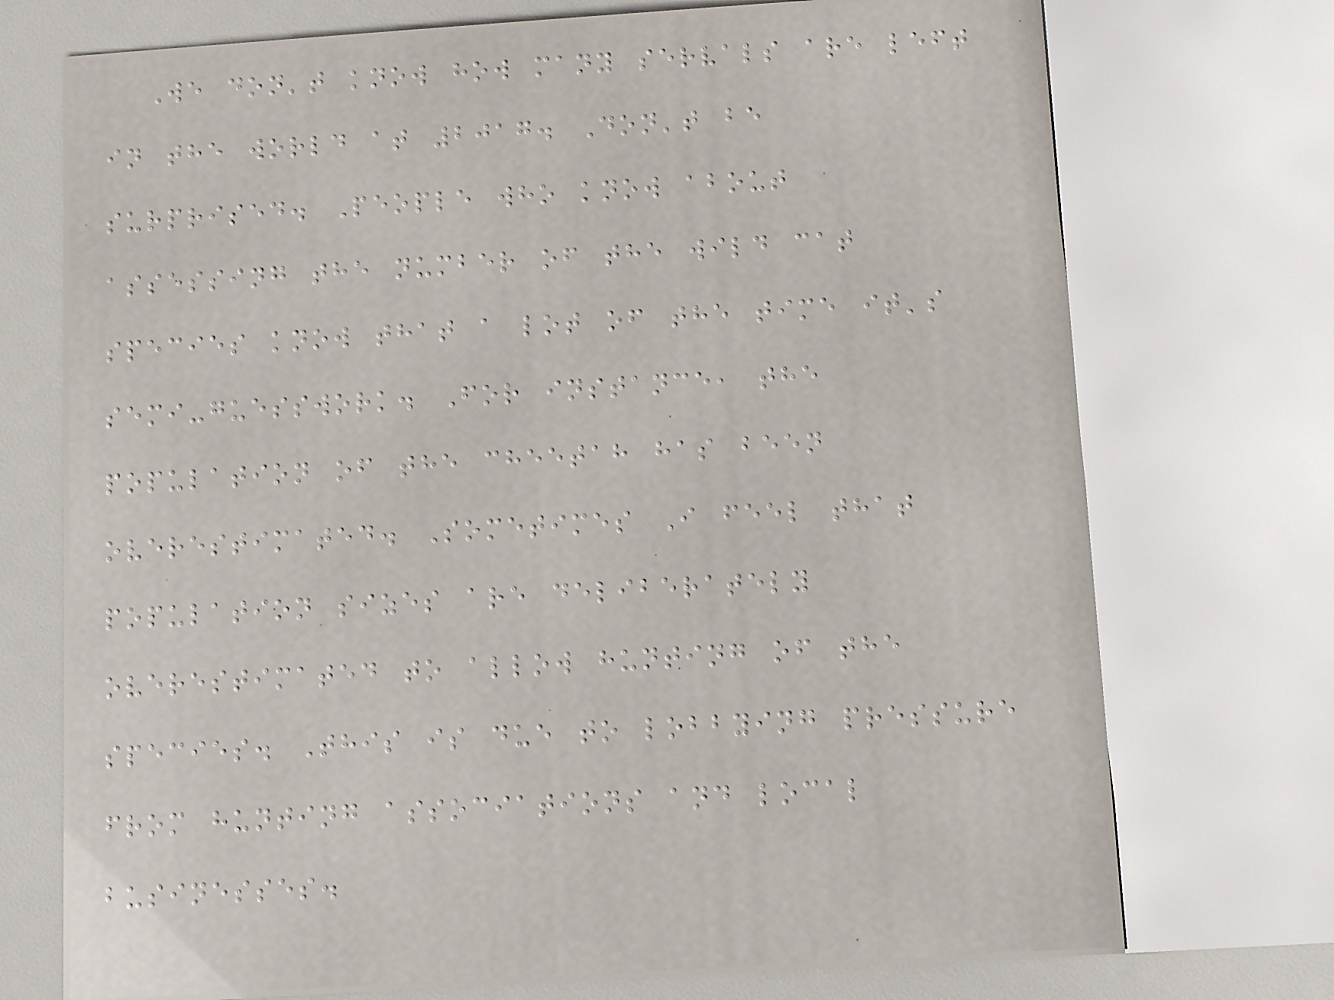We don't know how many servals are left
in the world at 2017. Don't be
surprised. People who know about
assessing the number of the wild cat
species know that a lot of the time it's
semi-guesswork. For instance, the
population of the cheetah has been
overestimated. Sometimes I feel that
population sizes are deliberately
overestimated to allow hunting of the
species. This is due to lobbying pressure
from hunting associations and local
businesses.
